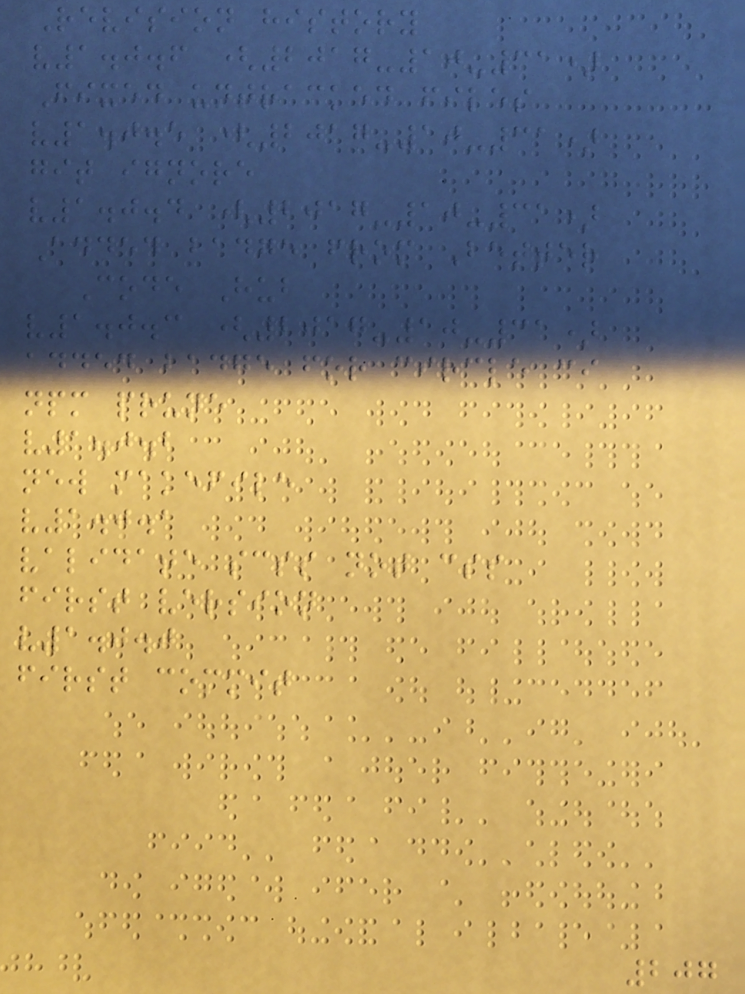Revision history
v1.0.6 (2017-10-31)
Fixed untracked files
v1.0.5 (2017-10-31)
git ignore
v1.0.4 (2017-10-31)
Added badge from Better
Code Hub
v1.0.3 (2017-10-31)
added badge for circle ci
npm prune
v1.0.2
new makefile
v1.0.1
validate scss not css
first version
v1.0.0
first commit
207
